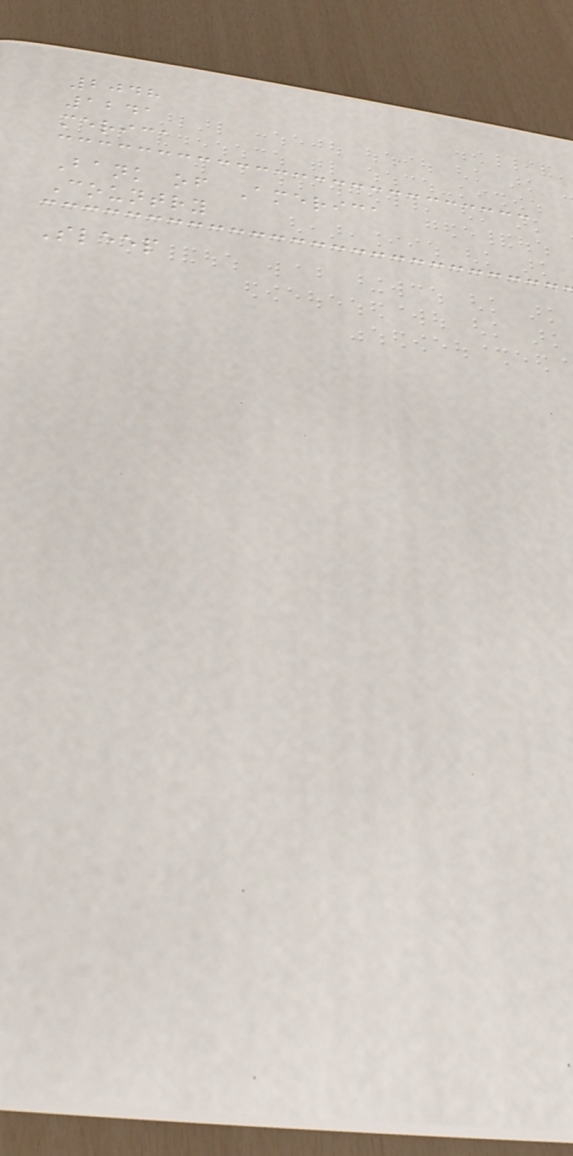2048
1241
merica
Bank of America
Country
Sleep
